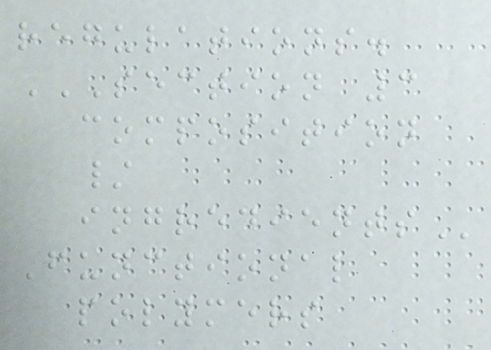regulations.
SECTION 3
COMPOSITION
/
INGREDIENTS
Functional
polymers
